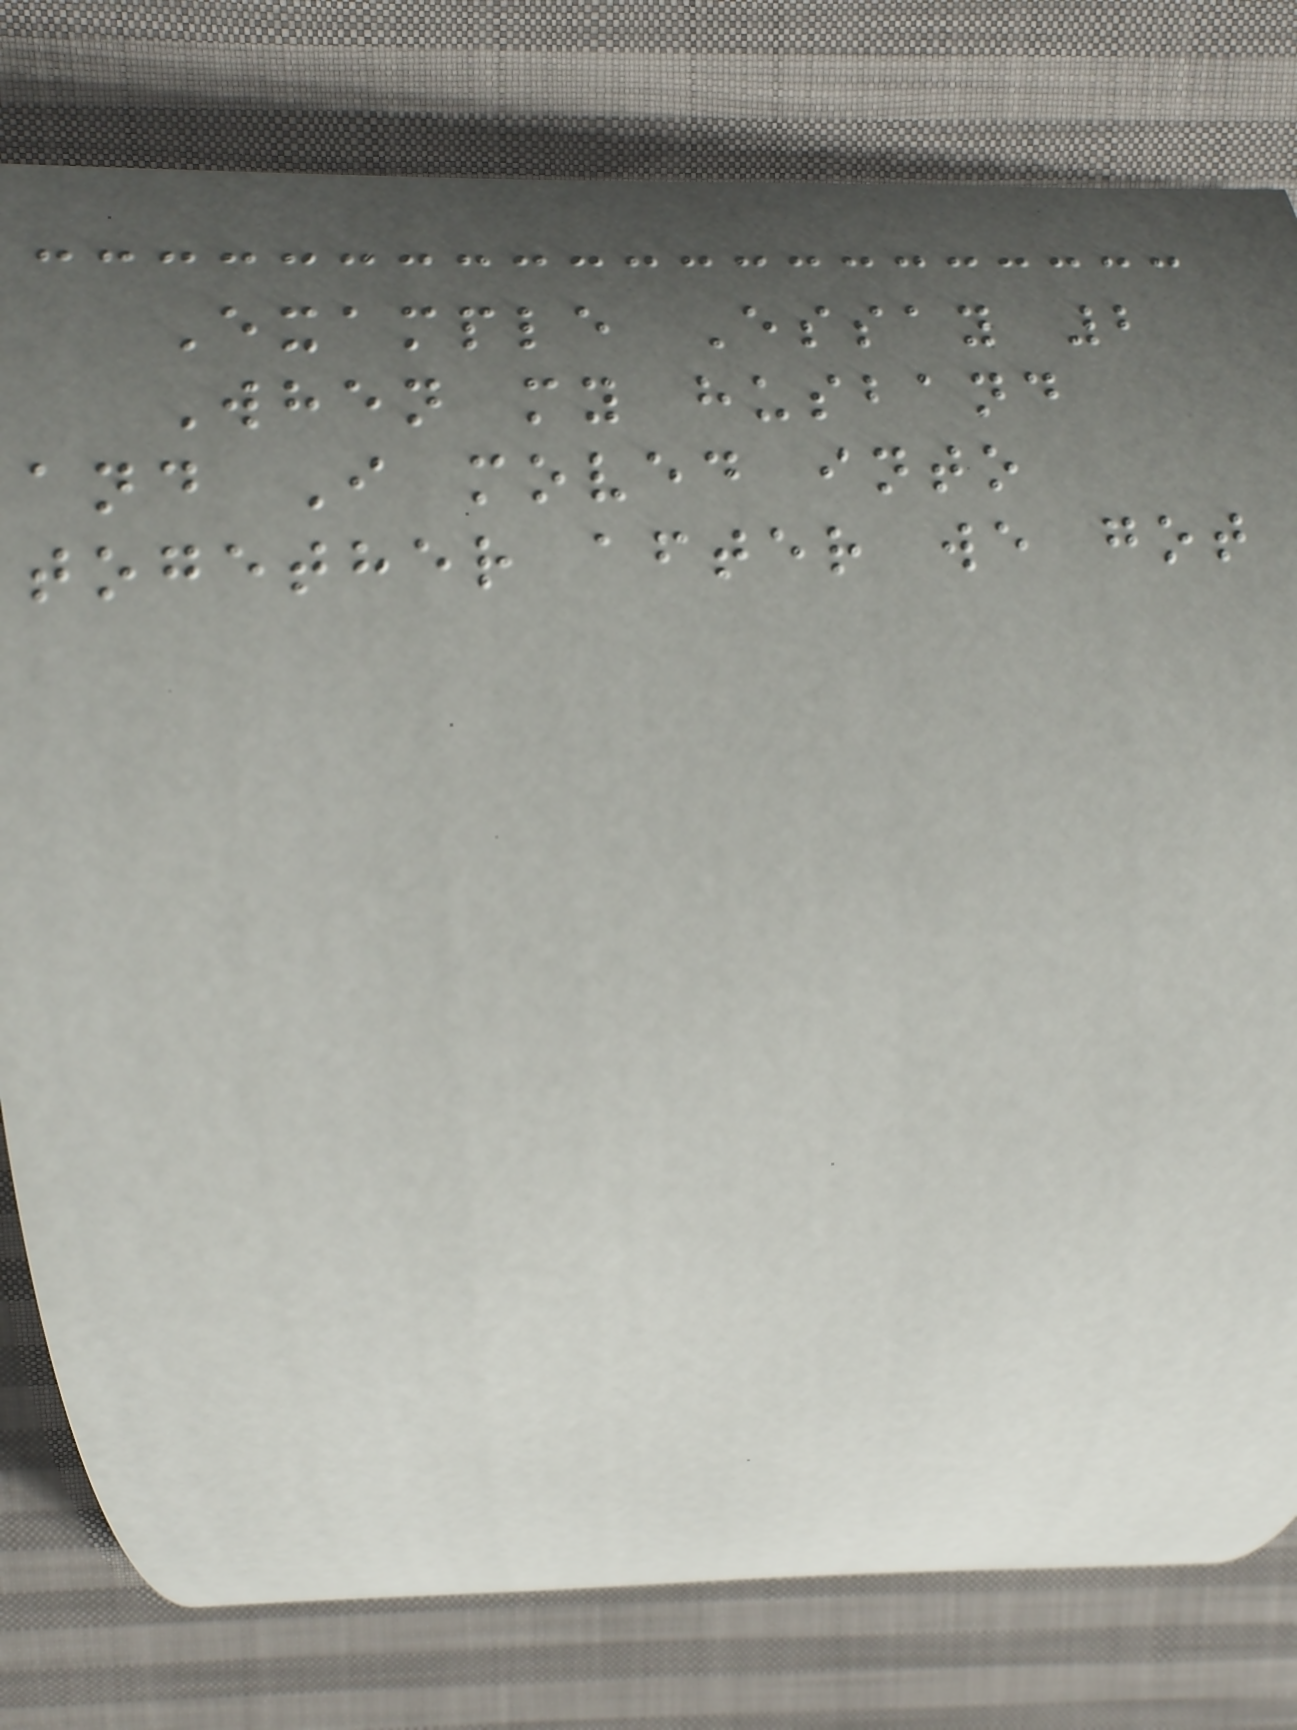Example Essay 2
When my husband
and I moved into
together after we got
